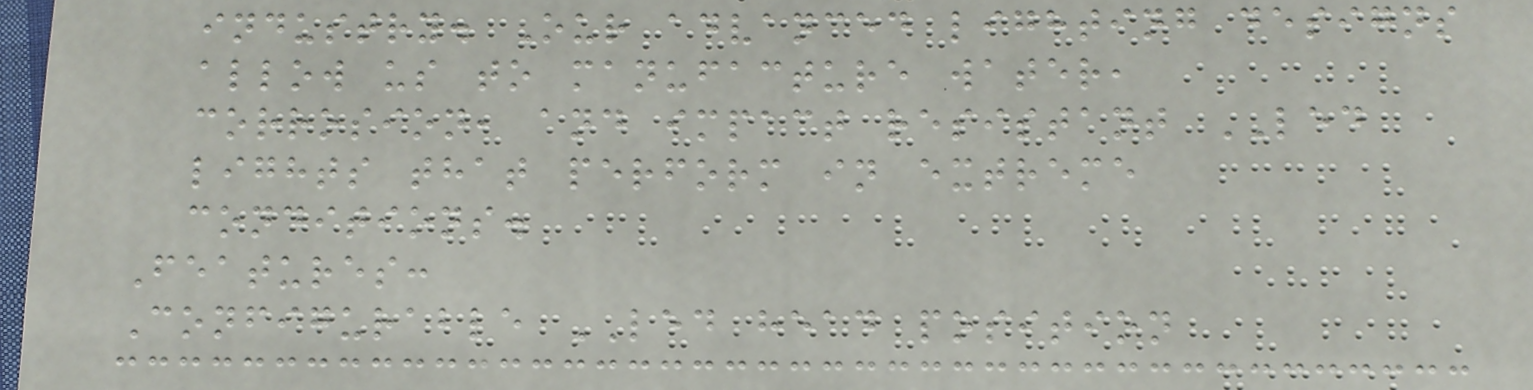industry. Our advanced lighting designs
allow us to manufacture water,
corrosion, and impact resistant LED
lights that perform in extreme
conditions.
Features:
Configurable LED head position
